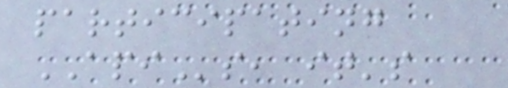participating
APIs, it's
